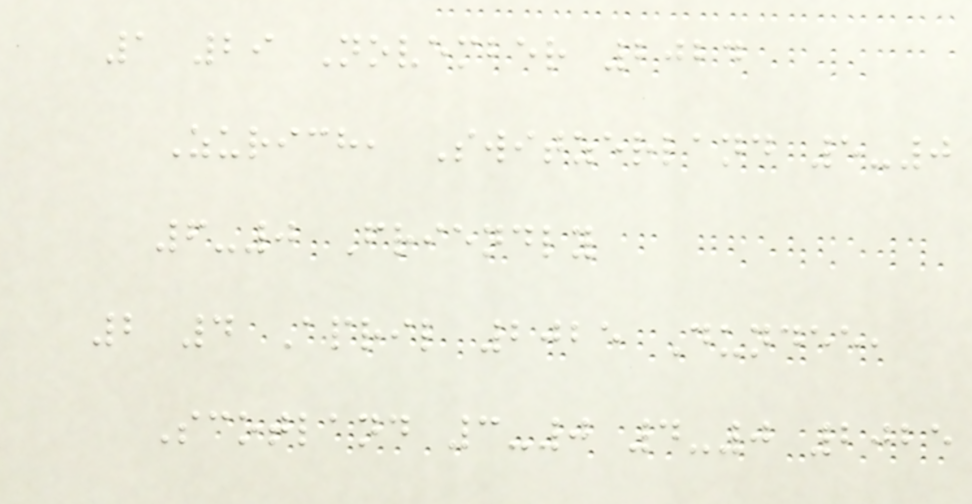1 29 November 2024
Zurich, Switzerland 5-0
6-0 Friendly
2 4 April 2025 Dundee,
Scotland 3-0 4-0 2025
